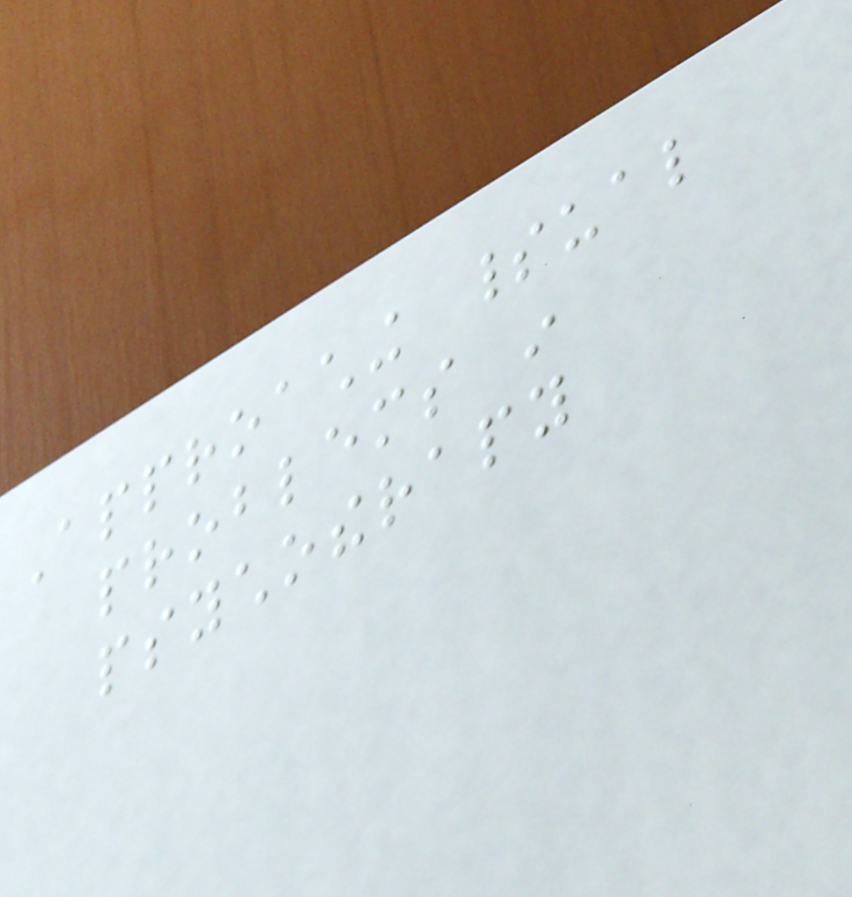Approaching spiritual
problems in
psychotherapy
